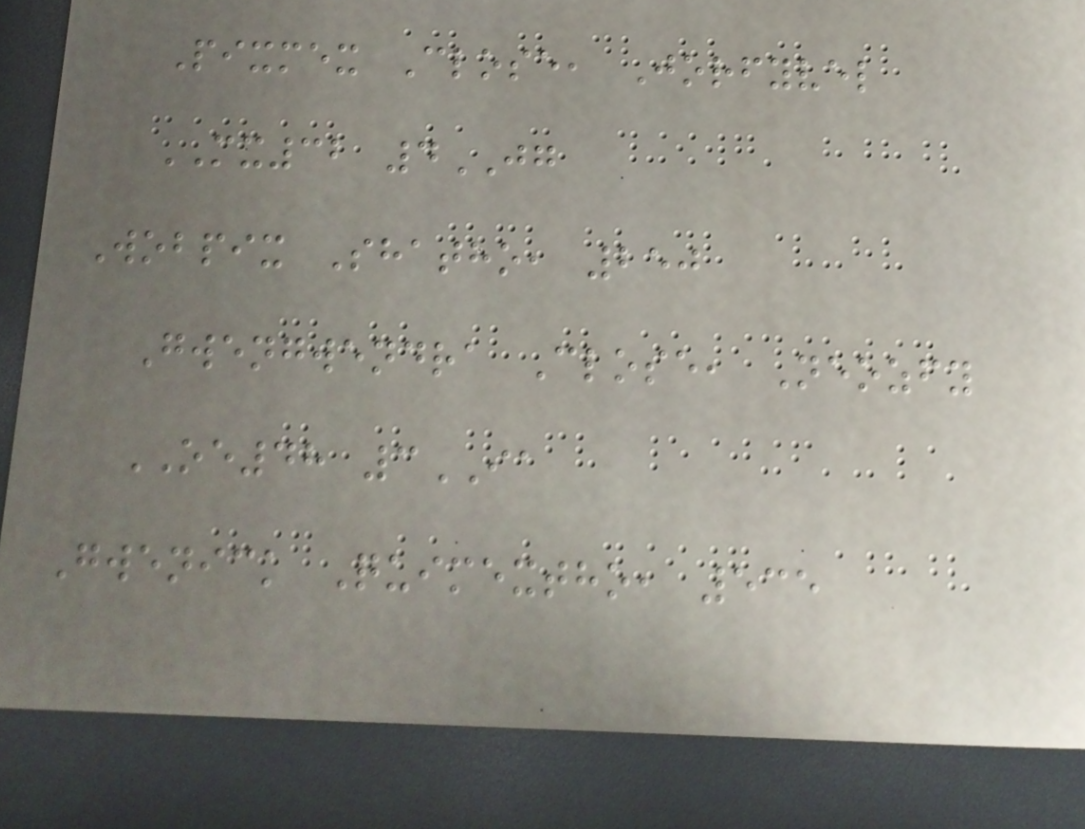Pixmex Close, Jorfyvel
MX32 4JG
Wobpix Shatho, 250
Gwengwendra Close, Neozfy
OE48 3IA
Gwenick Quimextho, 535
